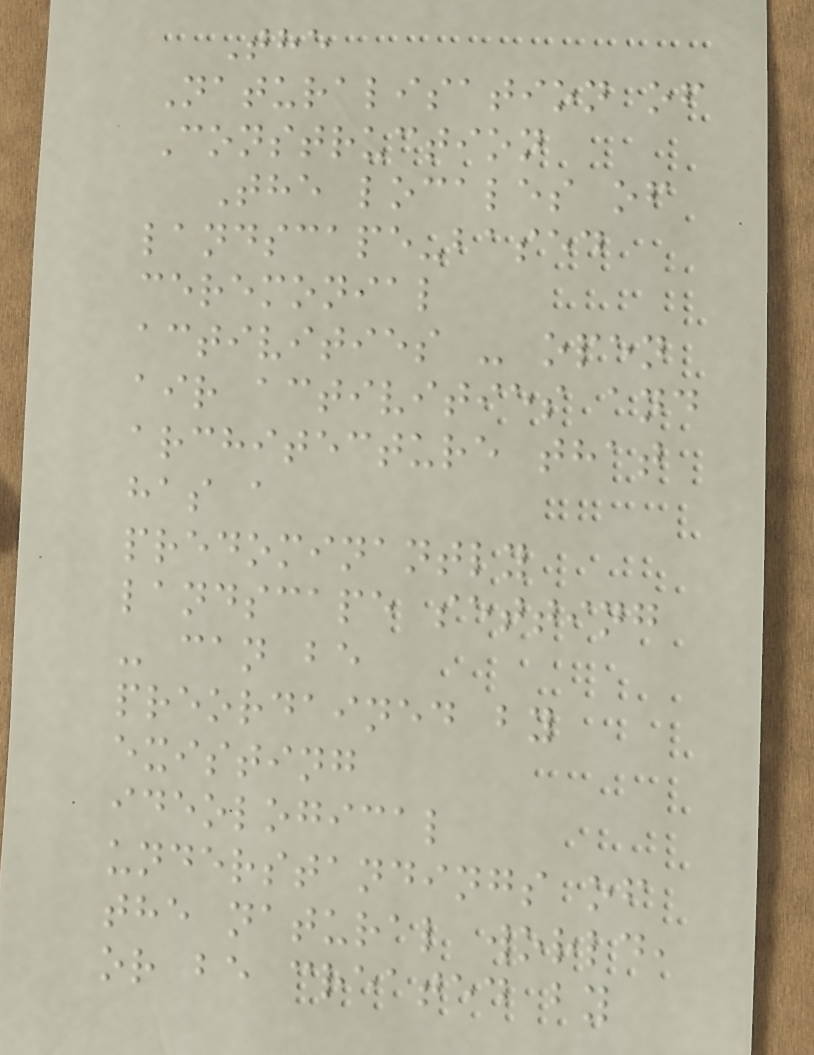The
Naturalisation of
Construction
The locales of
landscape-based
ceremonial
activities - open
air activities and
architecture that
has a
predominantly
landscape setting
- can be
preordained by
existing
ideological
understandings of
the natural world,
or be created by
